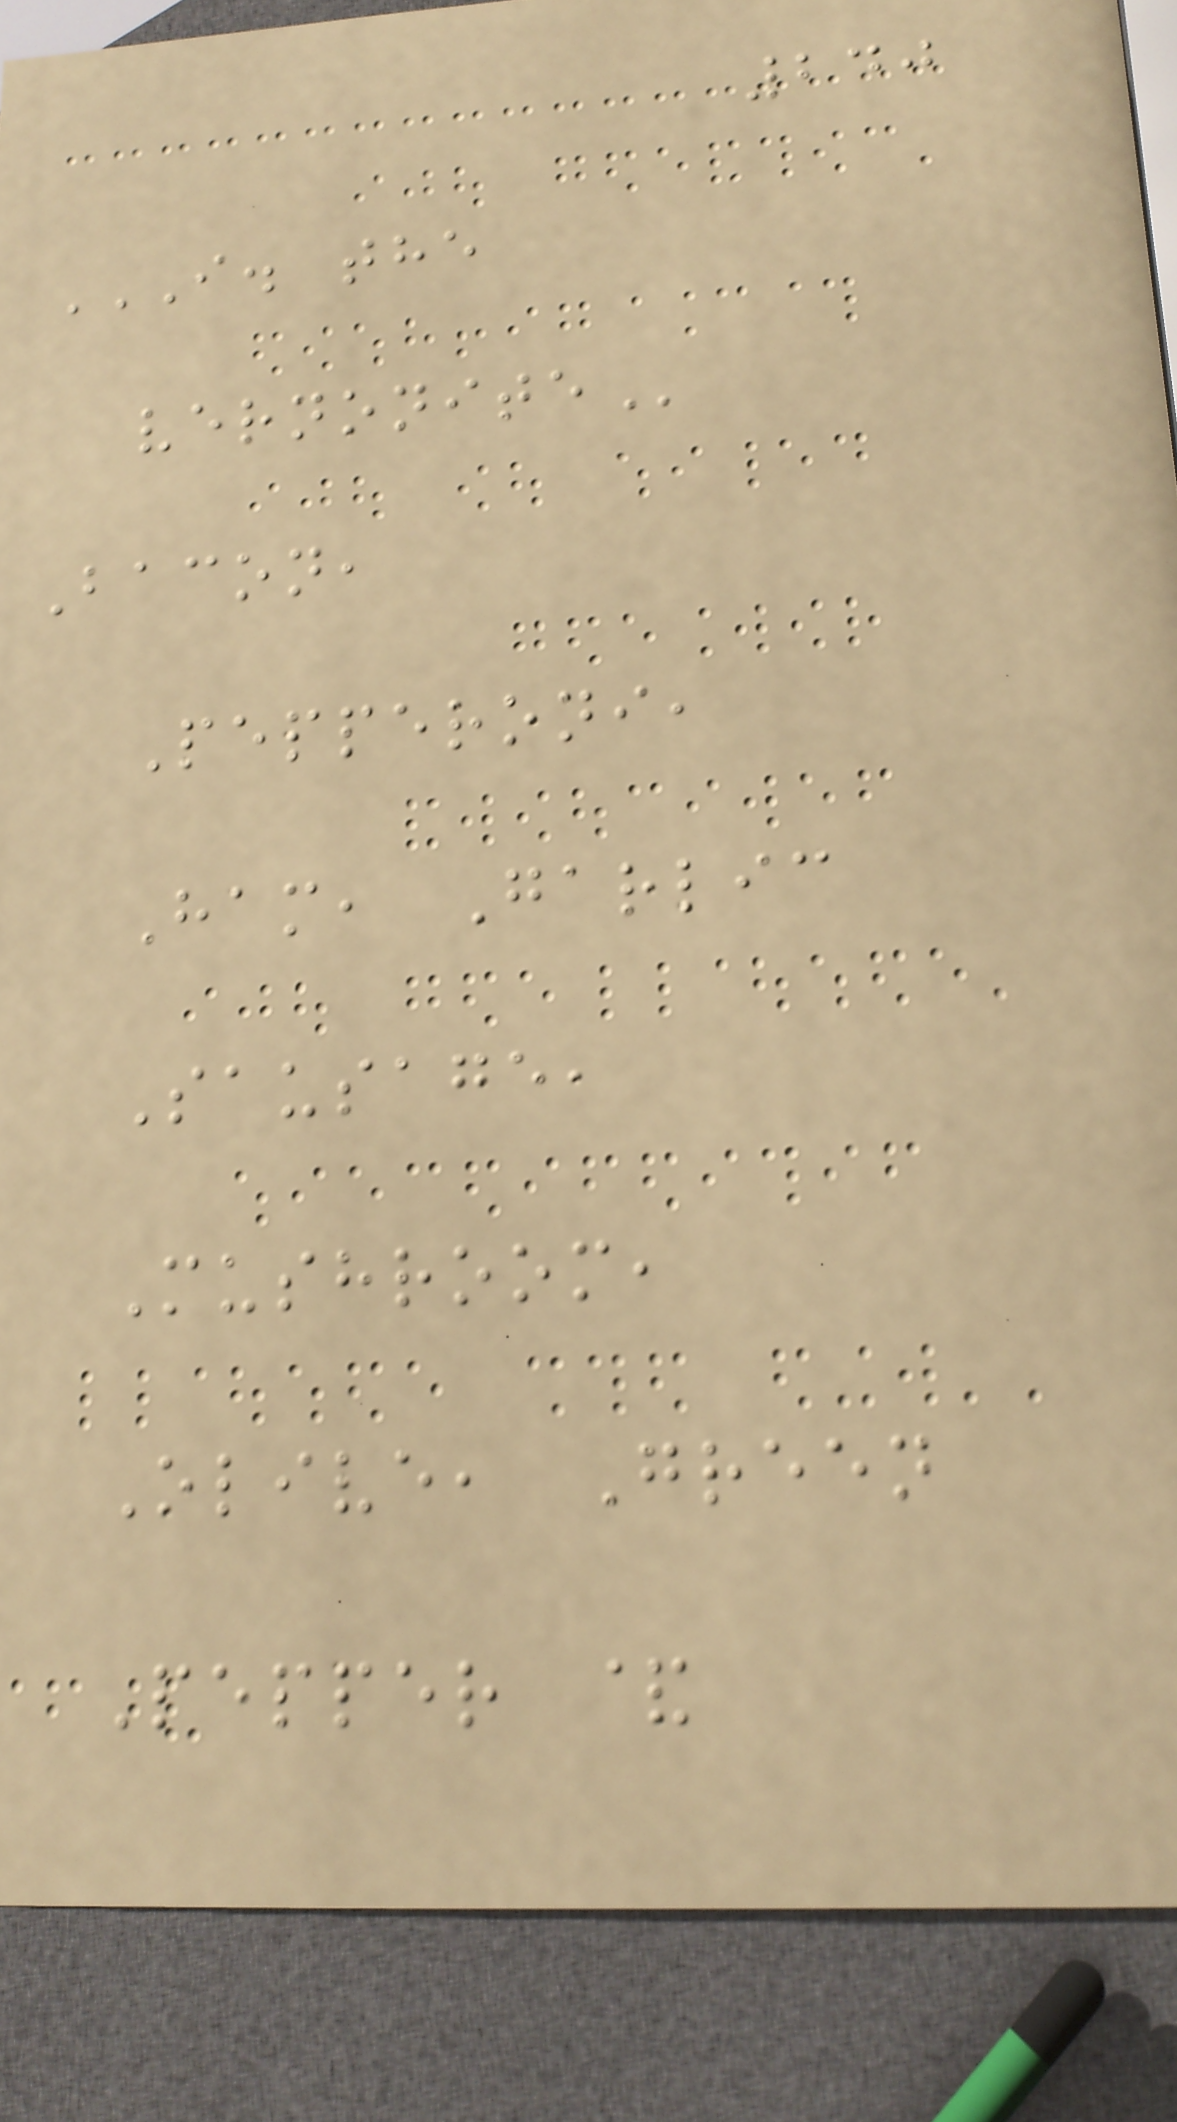240
I. THE
VERNONITE
Bacon,
Pepperoni,
Ham, Garlic
Sausage,
Mushroom,
Olive, Green
Pepper &
